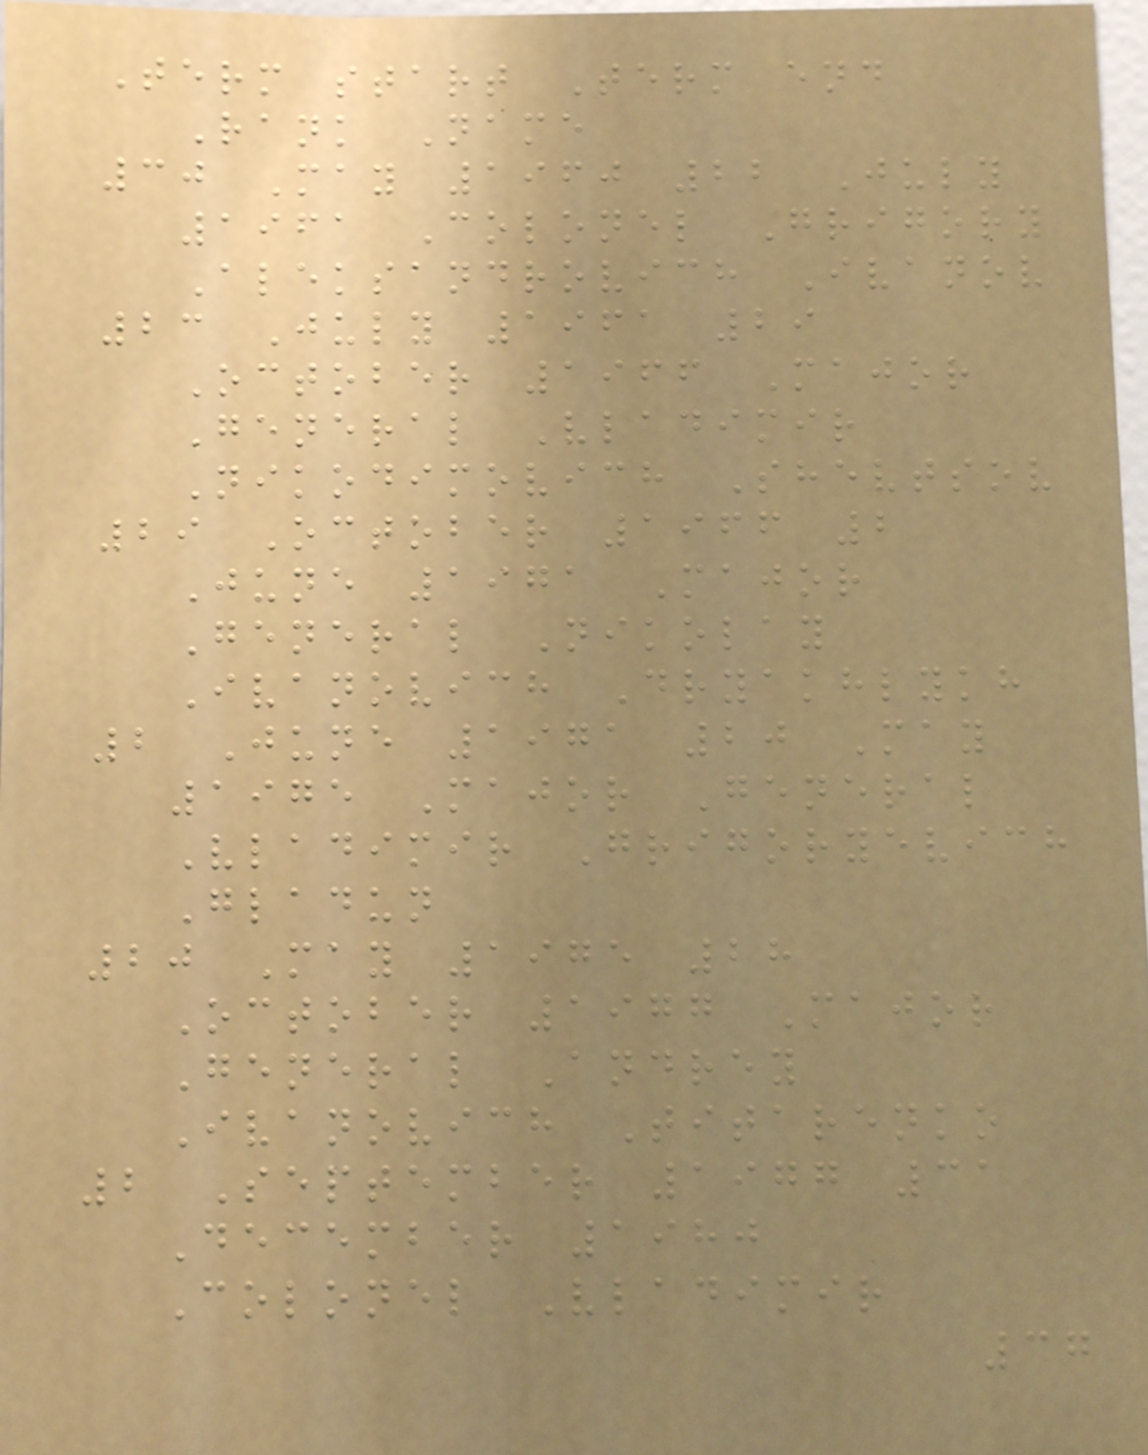Term start Term end
Rank Name
30 May 1960 22 July
1961 Colonel Grigory
Aleksandrovich Ivanov
23 July 1961 29
October 1966 Major
General Vladimir
Nikodimovich Shevtsov
29 October 1966 2
June 1971 Major
General Nikolay
Ivanovich Dryakhlykh
2 June 1971 20 May
1975 Major General
Vladimir Grigoryevich
Gladun
20 May 1975 28
October 1977 Major
General Andrey
Ivanovich Titarenko
2 September 1977 31
December 1980
Colonel Vladimir
37
